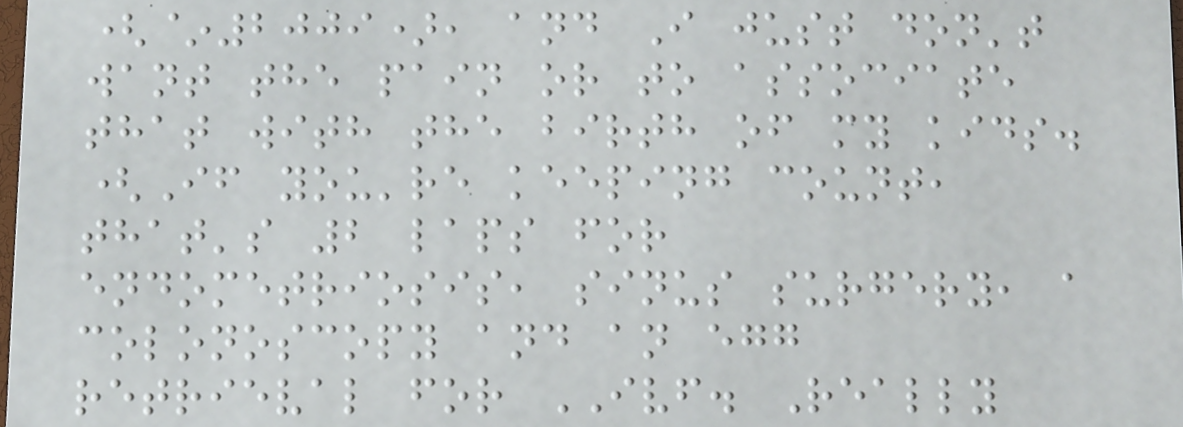(~2009), and I just don't
want the pain or to associate
that with the birth of my kids.
(If you're keeping count,
that's 2 laps for
endometriosis, sinus surgery, a
colonoscopy and an egg
retrieval for IVF. Really
